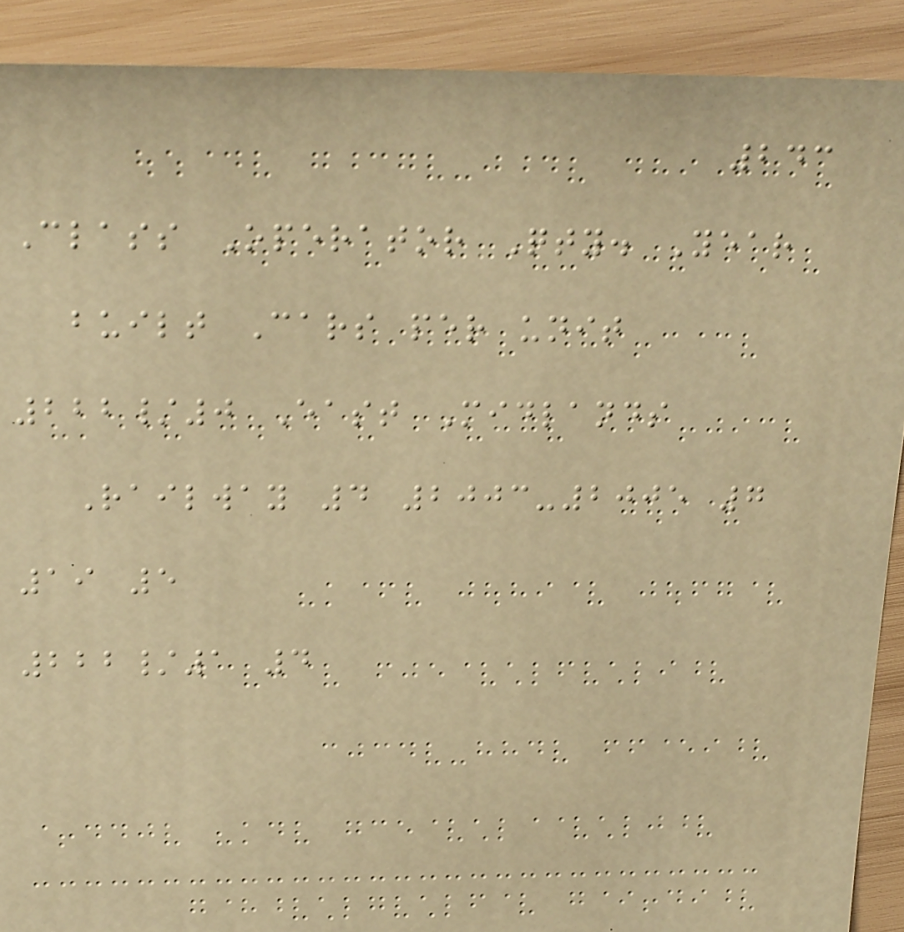243
Class Operator Qty. Year
built Cars per unit
222/0 East Midlands
Railway 4 2003-2005 7
19 5
222/1 4
